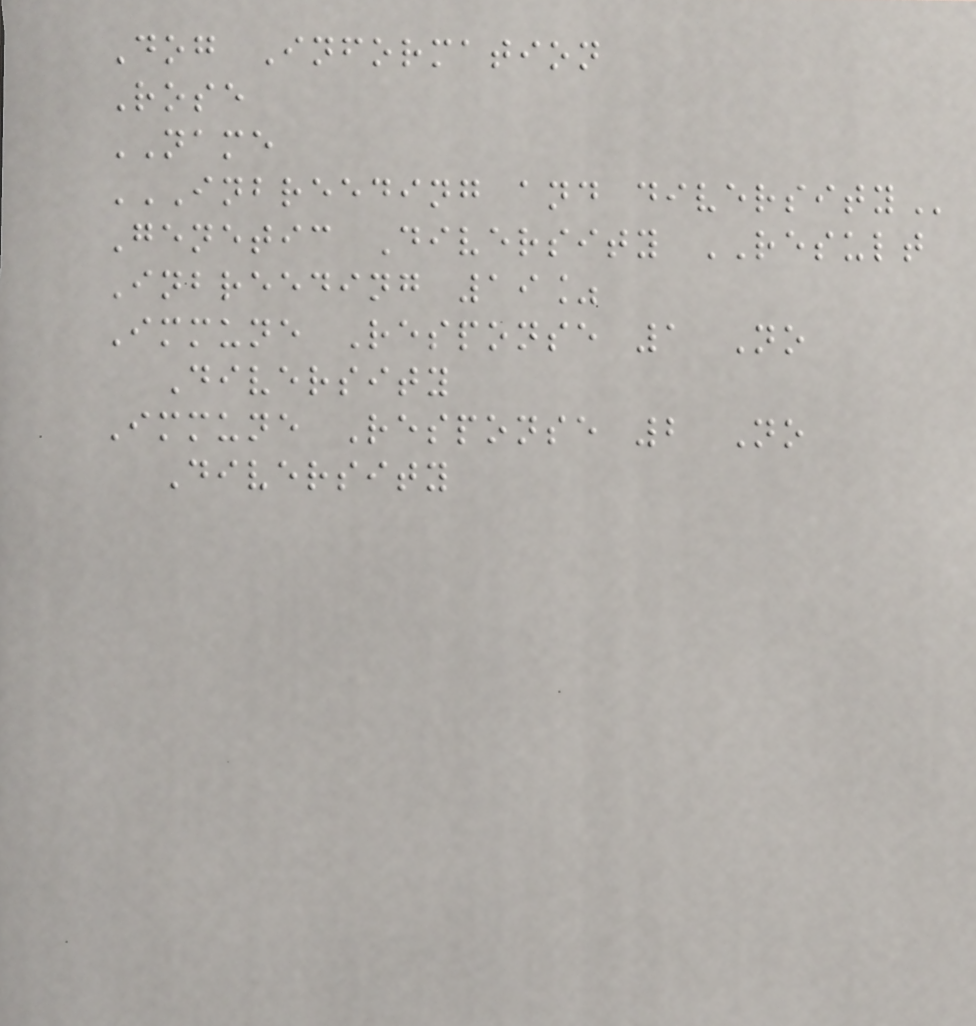Dog Information
Rose
NAME
INBREEDING AND DIVERSITY
Genetic Diversity RESULT
Inbreeding 19%
Immune Response 1 No
Diversity
Immune Response 2 No
Diversity
